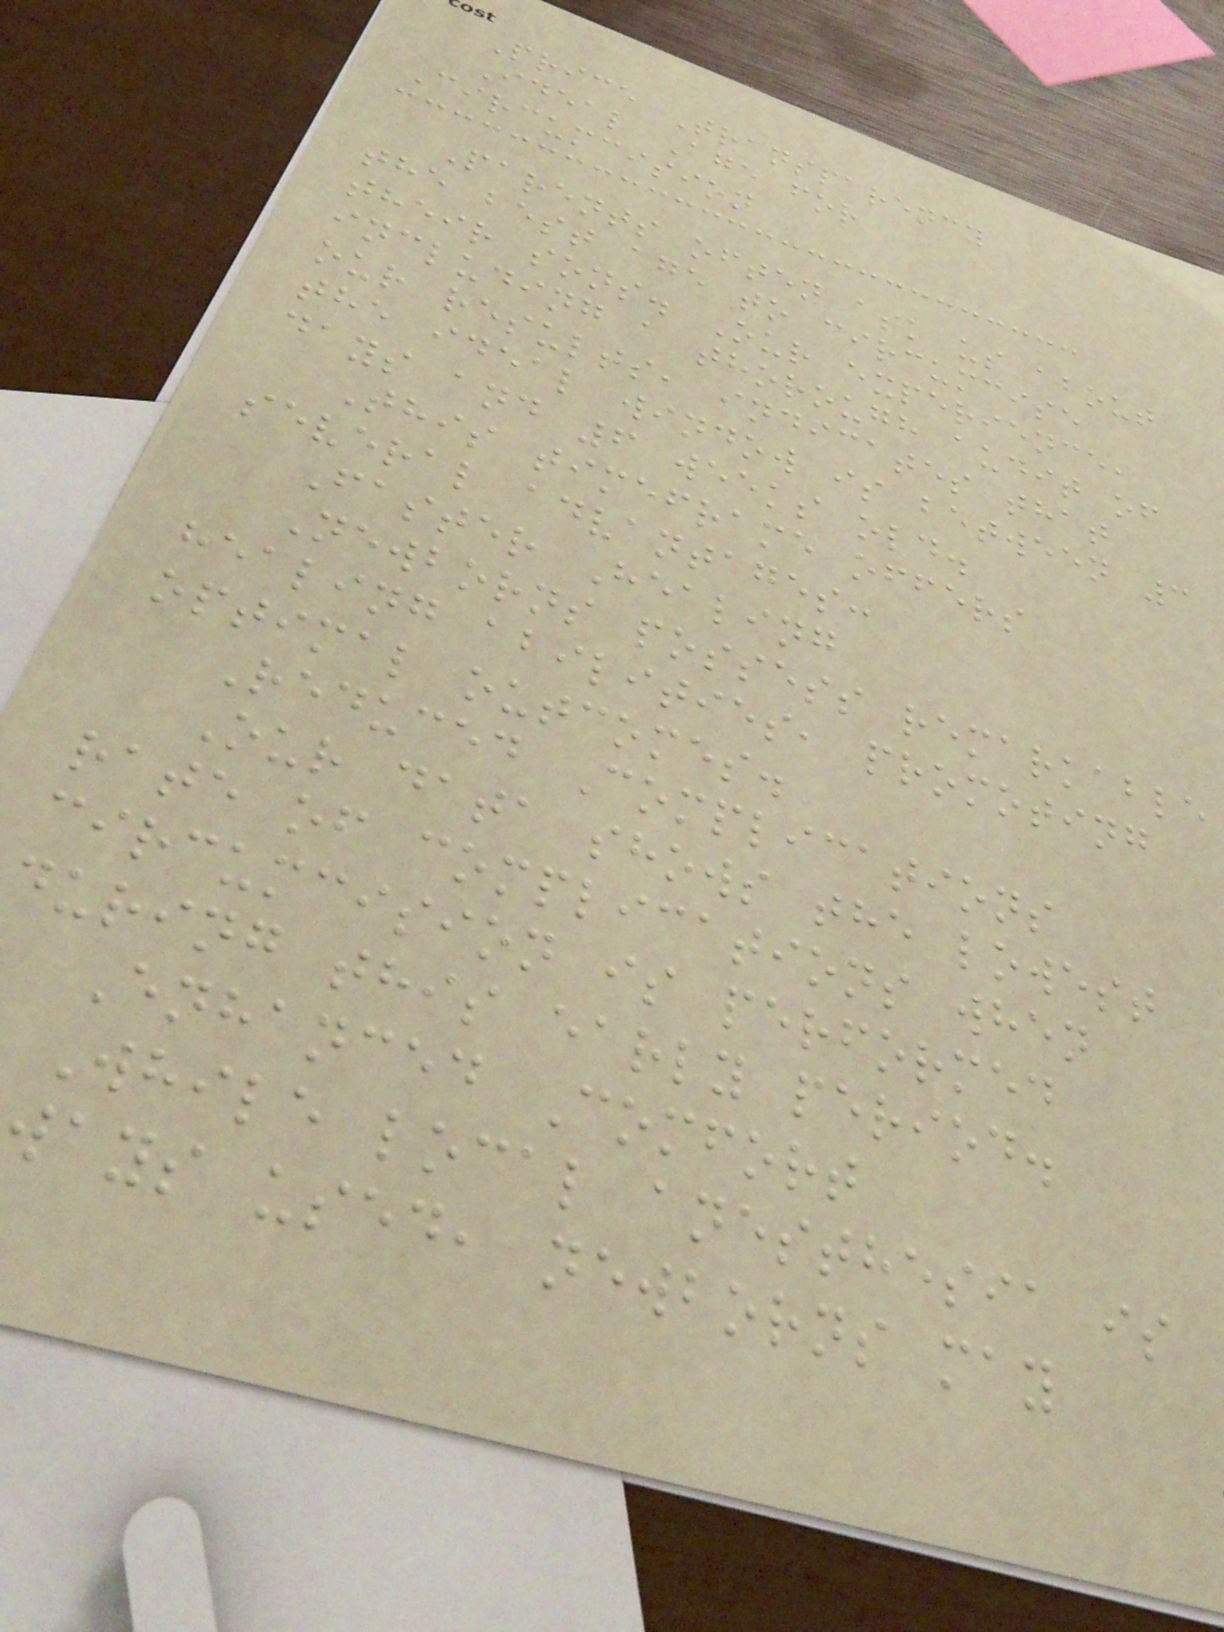Price Transparency
Ideal Age for
Circumcision
Parents often ask us about
the best age to circumcise
their sons. Our experience,
including a thorough audit of
our results, indicates that
the ideal window is between 3
days and 6 weeks old.
This timeframe offers
several advantages:
Faster Healing
Newborns possess remarkable
healing abilities, promoting
optimal outcomes.
Reduced Complications
Our data shows the lowest
rate of complications when
circumcision is performed
during this early period.
Enhanced Comfort
While local anesthesia is
ays used, newborns may
